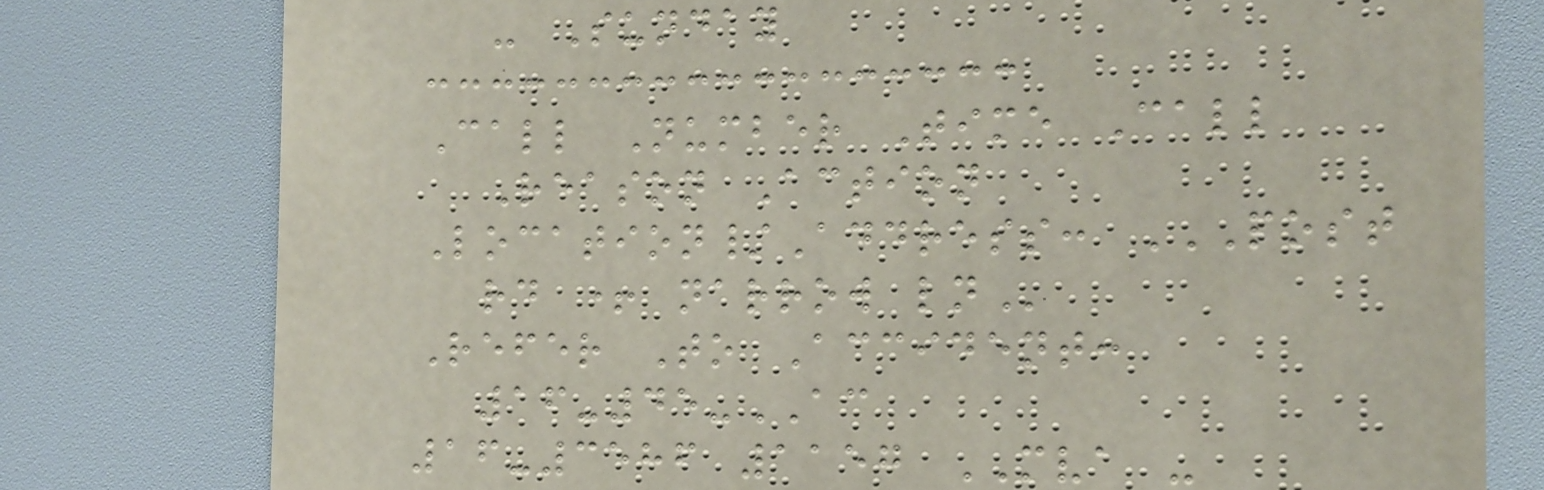- Sunday
Call Number Time Call
Reason Action
Location/Address: POST
RD + NARROW LN
Refer To Accident:
16-45-AC
16-3586 1157 MVA -
